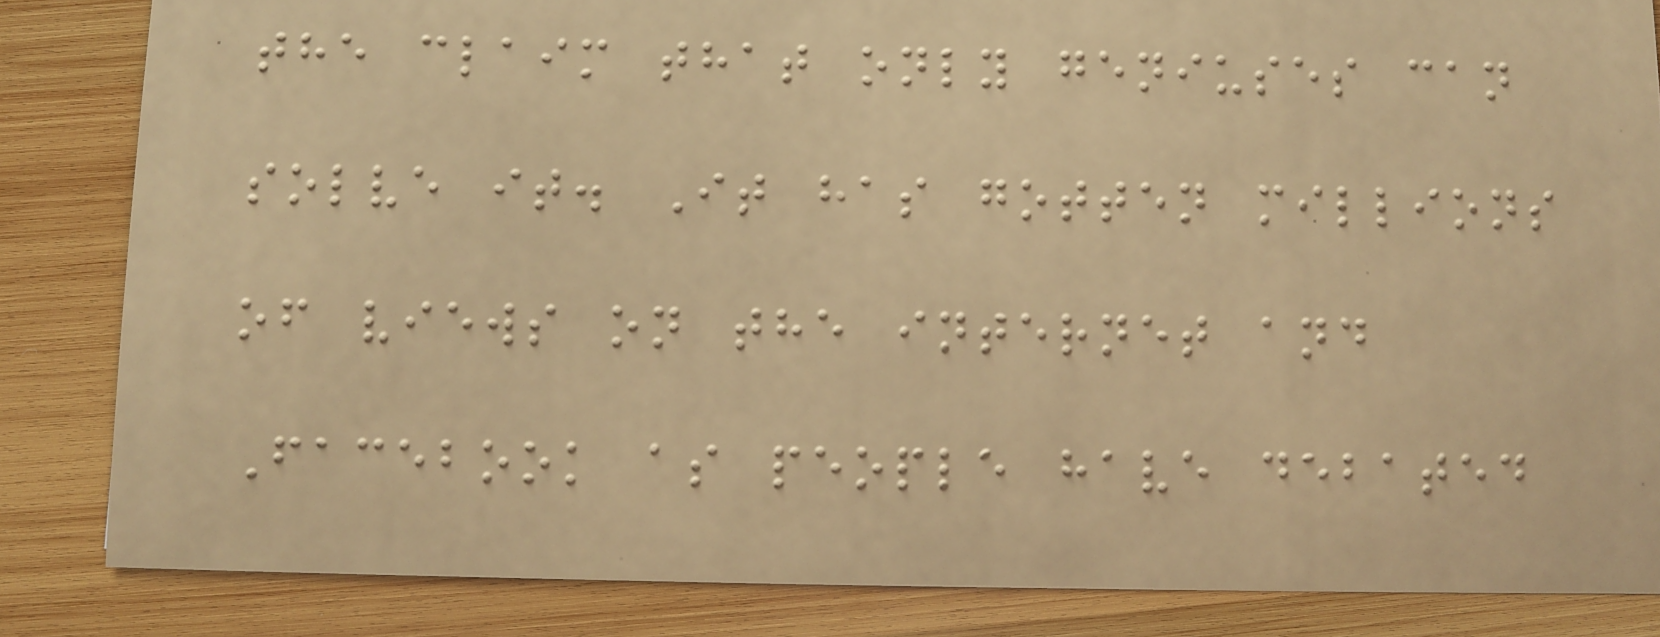the claim that only geniuses can
solve it. It has gotten millions
of views on the internet and
Facebook as people have debated
